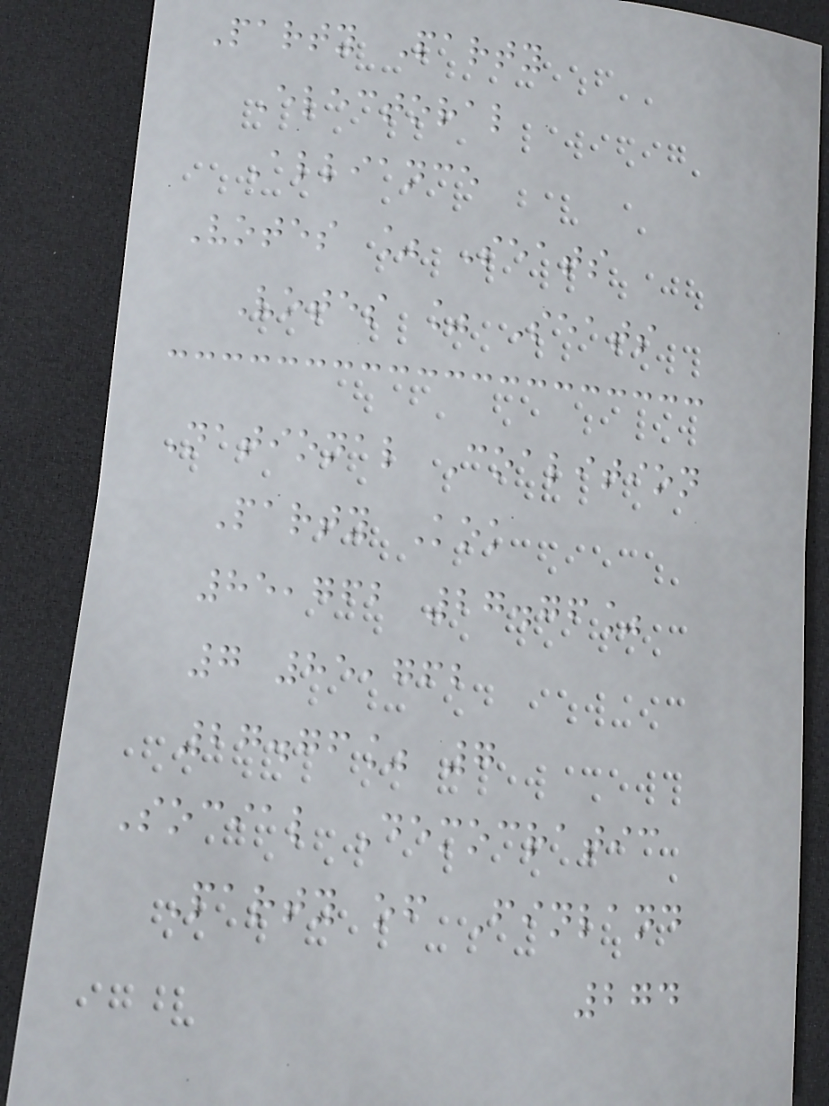Party Party
Electoral
Alliance
Votes % Seats
Votes % Seats
National Coalition
Party Kok
85,762 27.76%
7 85,762
27.76% 7
Social Democratic
Party of Finland
274
